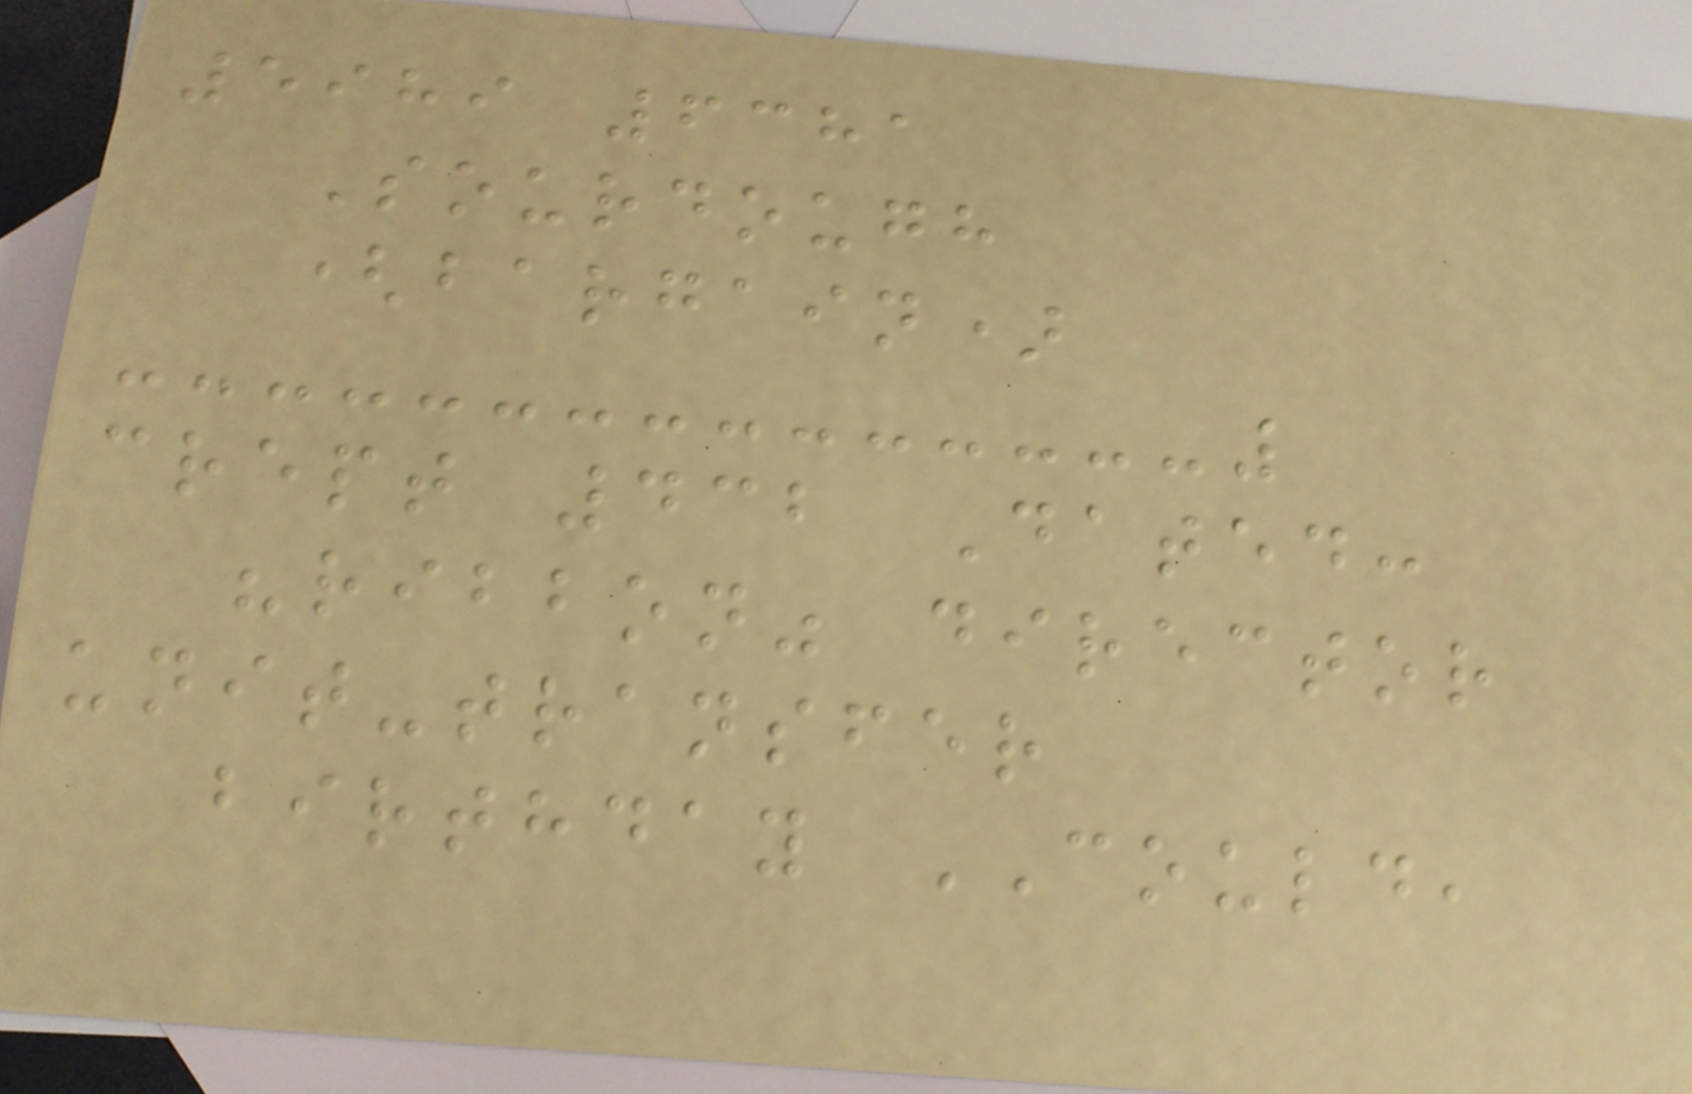5989 6381
Sourdough
(bargain)
crept 432 Dated:
"ribbon" director
unit-transfer
birthday COULD,
